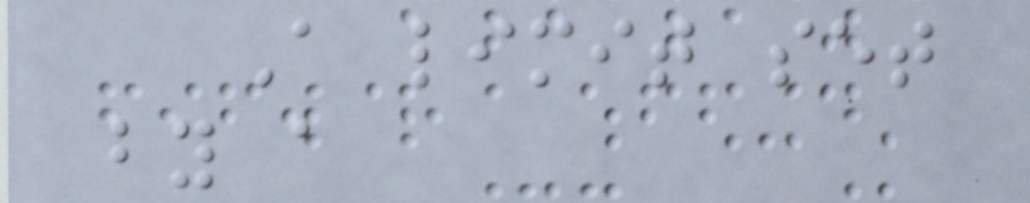A limit set
by a
